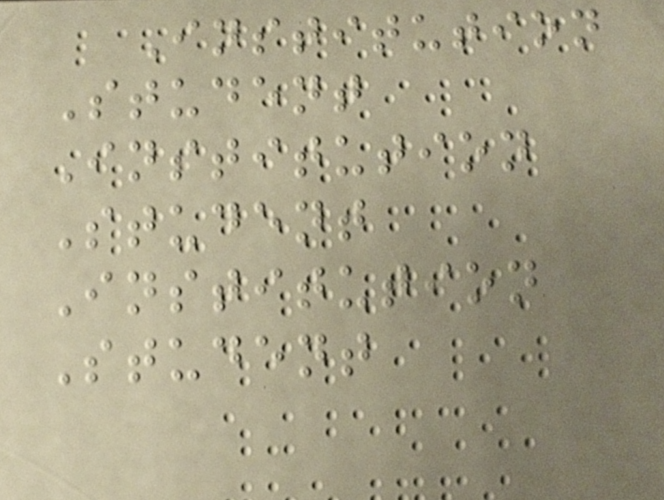Institution
Student
Institution
Student
Institution
Student
